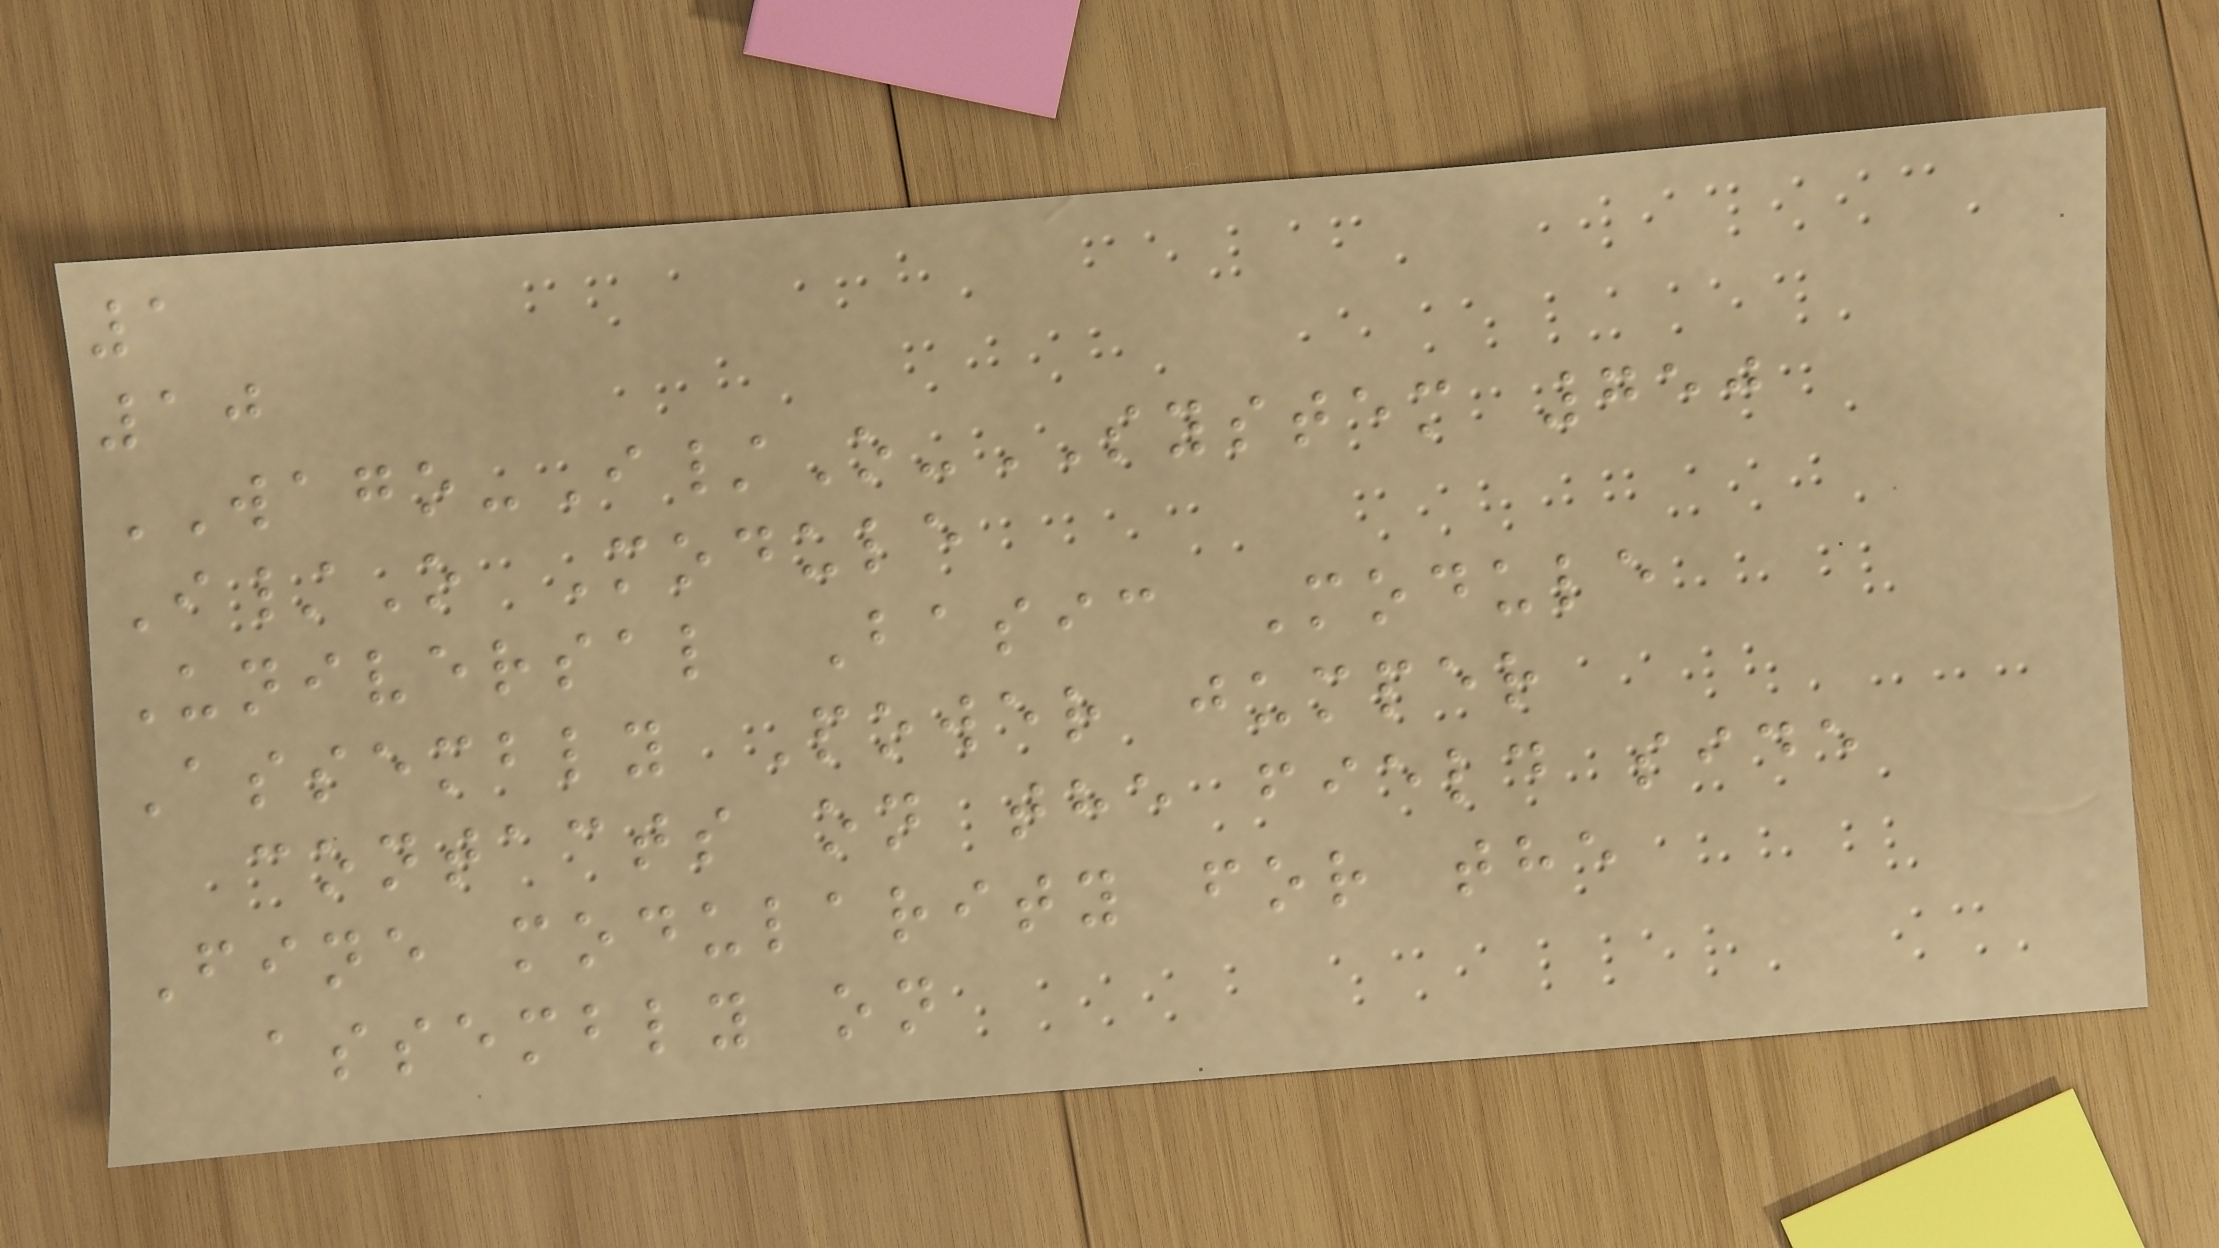1
10
WAGO-I/O-SYSTEM 750
I/O Module
Universal Basic Module
Assembly Power jumper
contacts on the field side
Fine modularity for the
assembly on
